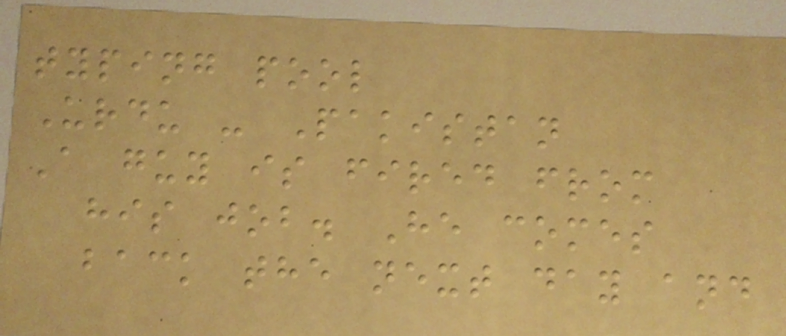typing pool
Urdu - Pakistan
A guy is fired from
his job. He comes
back the next day and
